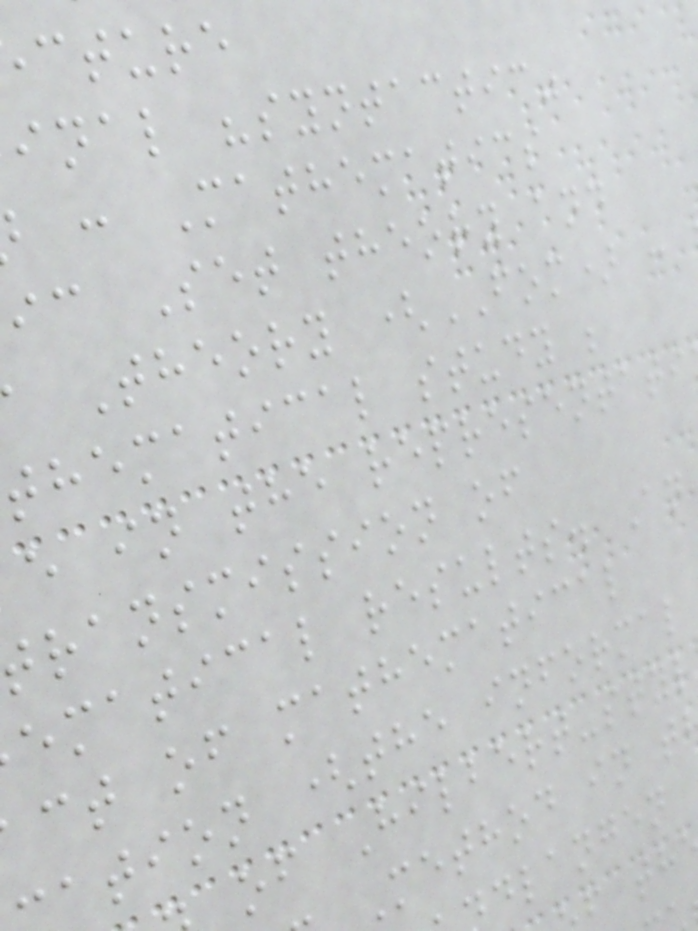cture
inal "syntactic"
: Mathematics
ic Set theory and
Theory (FOM) :
thematical study ;
e in the representati
ransmission of
ematical results. An
ct of mathematical
ation (the informal
of Hilbert-styl
Method in t
dlangen
